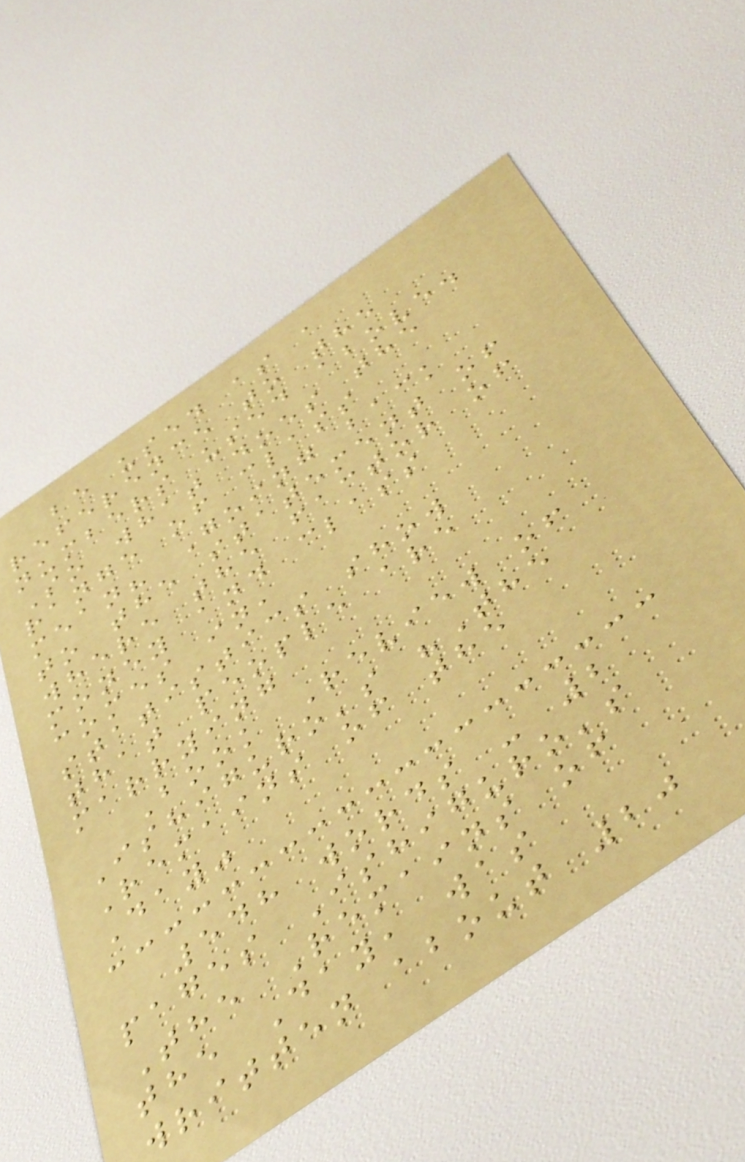be used as a
reference to the
numbers used above.
So what does the
range of class
mean? Going back
to the statement of
where the factor of
money and class
comes in,
statistics show
that people are
marrying
Book Review of
Ishiguro's "The
Remains of the
Day"
548 words - 2
pages Ishiguro's
The Remains of
the Day, was
written about 20
